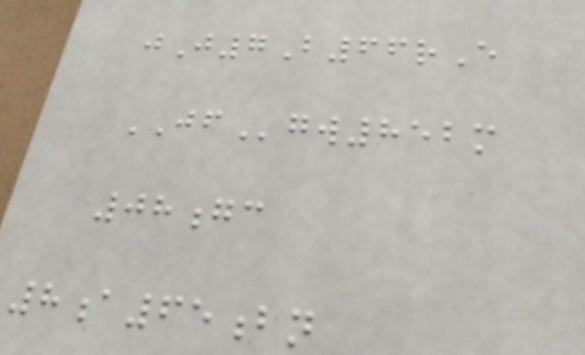jJ7B66rE
JFgw852m
08gc
8a65bn
